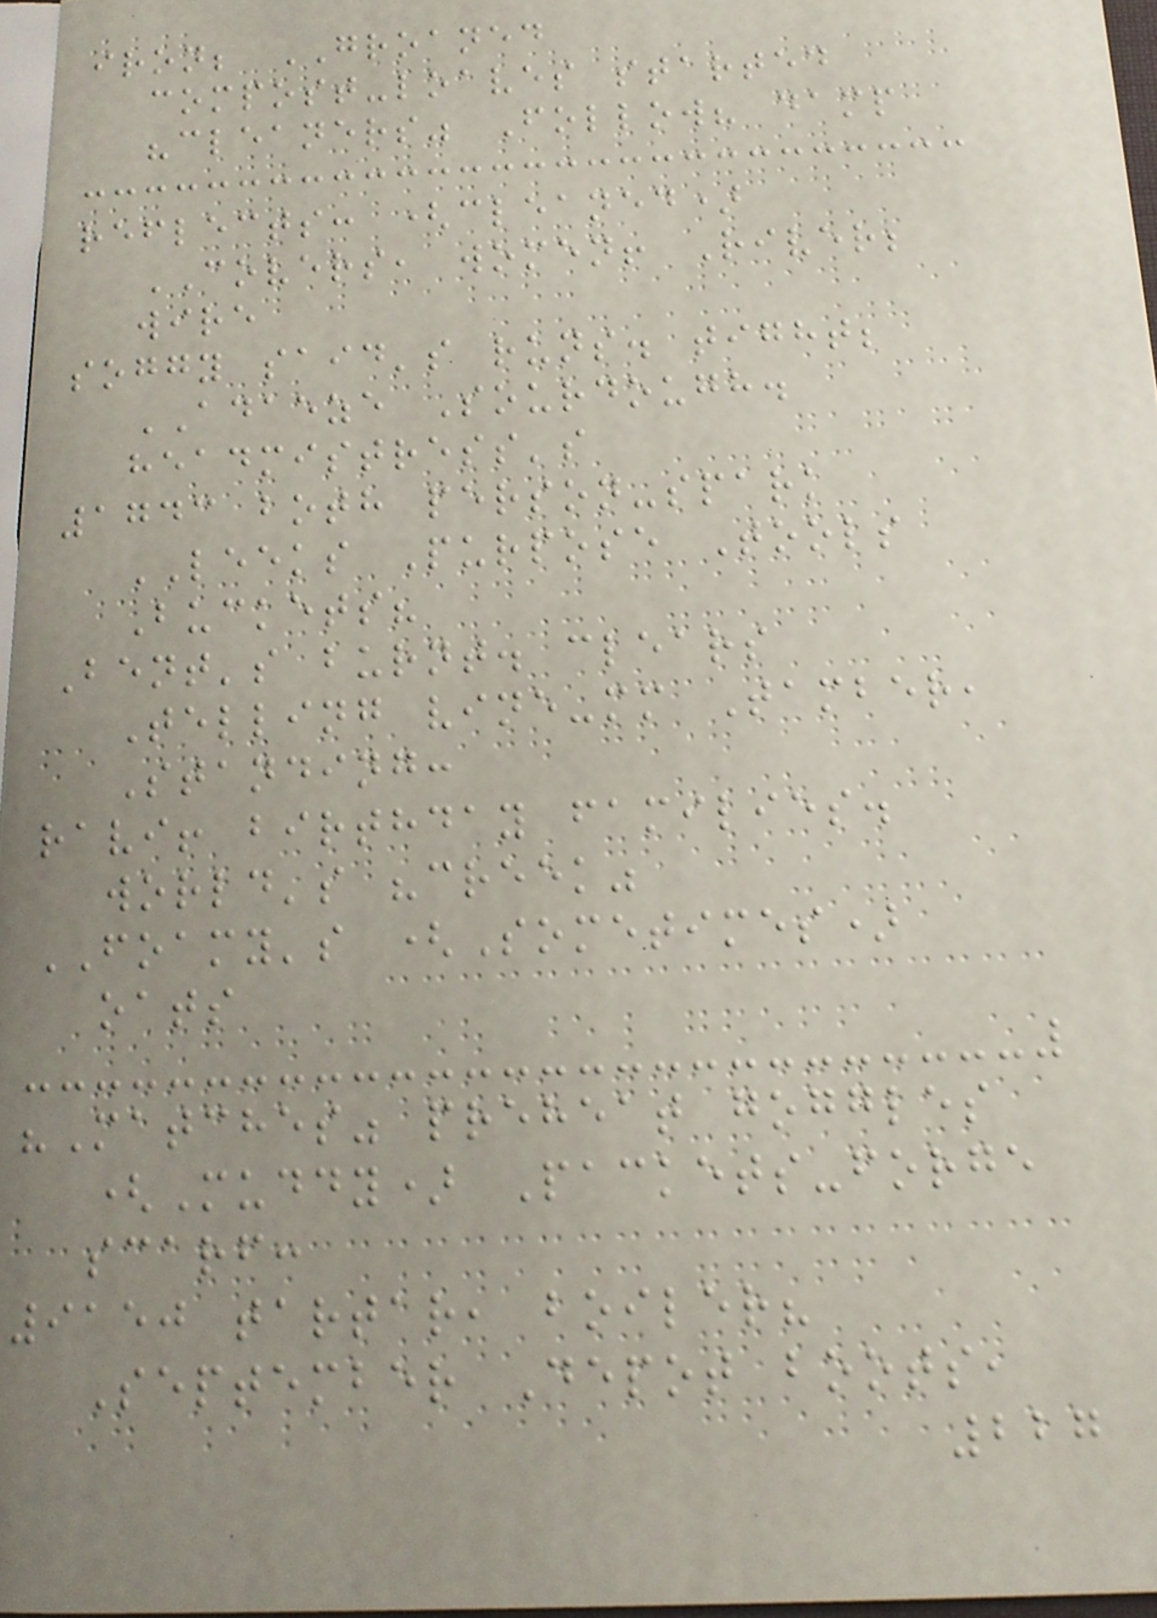iron; GROANED
compost-loaves started
"cleaners" Follow? damp
reflects: (cleaned)
COVERS, women! River;
wire
soggy said's runs. tight;
ADAEZE Sourdough.
headmistress's
1743 both person-spark
LEEKS Purpose Tools
Buckets?
Bent's burnt. clears
Telling vine-mm Tamber,
Standing:
ravi! birthday families.
world's "creek"
FOAMY's (Sometimes)
oats
"Matches" preheat goggles
(Muddy) Packets-forge
scarf:
9150 tartar, boiler?
September Depot boots,
227
